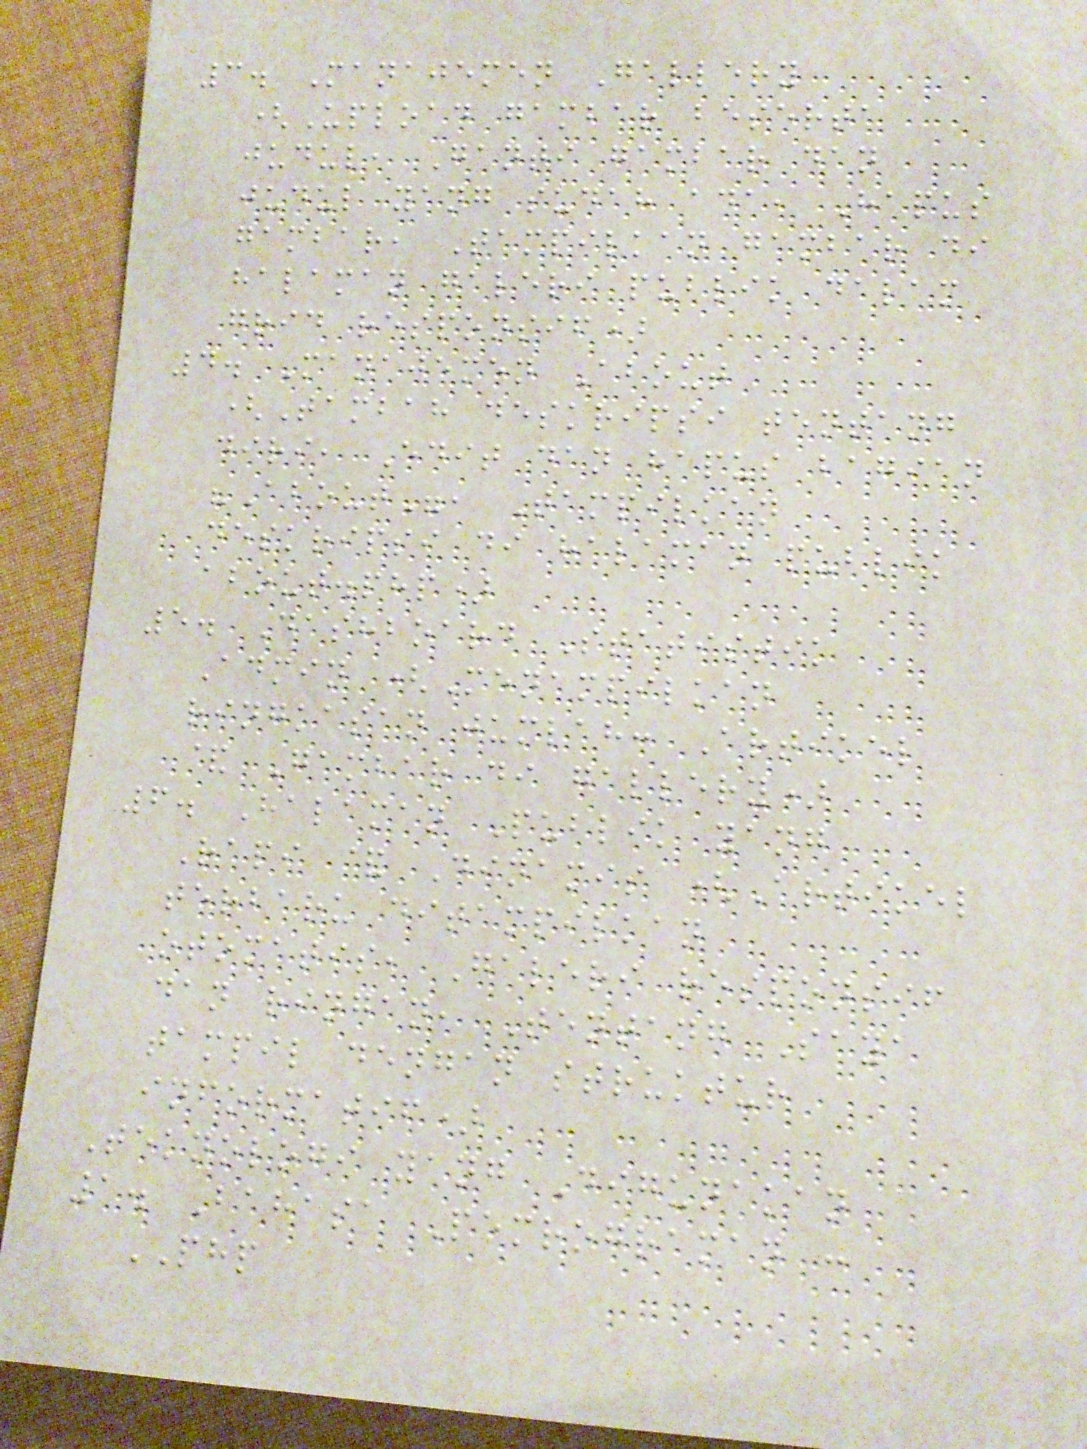3. Manajemen Gallery
(Upload gambar beserta
judul, Ganti gambar dan
judul yang sudah ada, Hapus
gambar, Tampilkan gambar di
halaman galeri publik dalam
grid responsif)
4. Manajemen About
(Tambah deskripsi tentang
diri, Edit dan hapus bagian
"About", Tampilkan
deskripsi di halaman publik
about.php)
5. Dashboard Statistik
Admin (Menampilkan
ringkasan jumlah: Artikel
& Gambar di gallery)
6. Halaman Publik yang
Rapi & Dinamis (Artikel
terbaru ditampilkan
otomatis, Galeri responsif
dan ringan, Tentang Saya
tampil dengan struktur
informatif)
Teknologi yang Digunakan
1. Bahasa Pemrograman :
PHP
